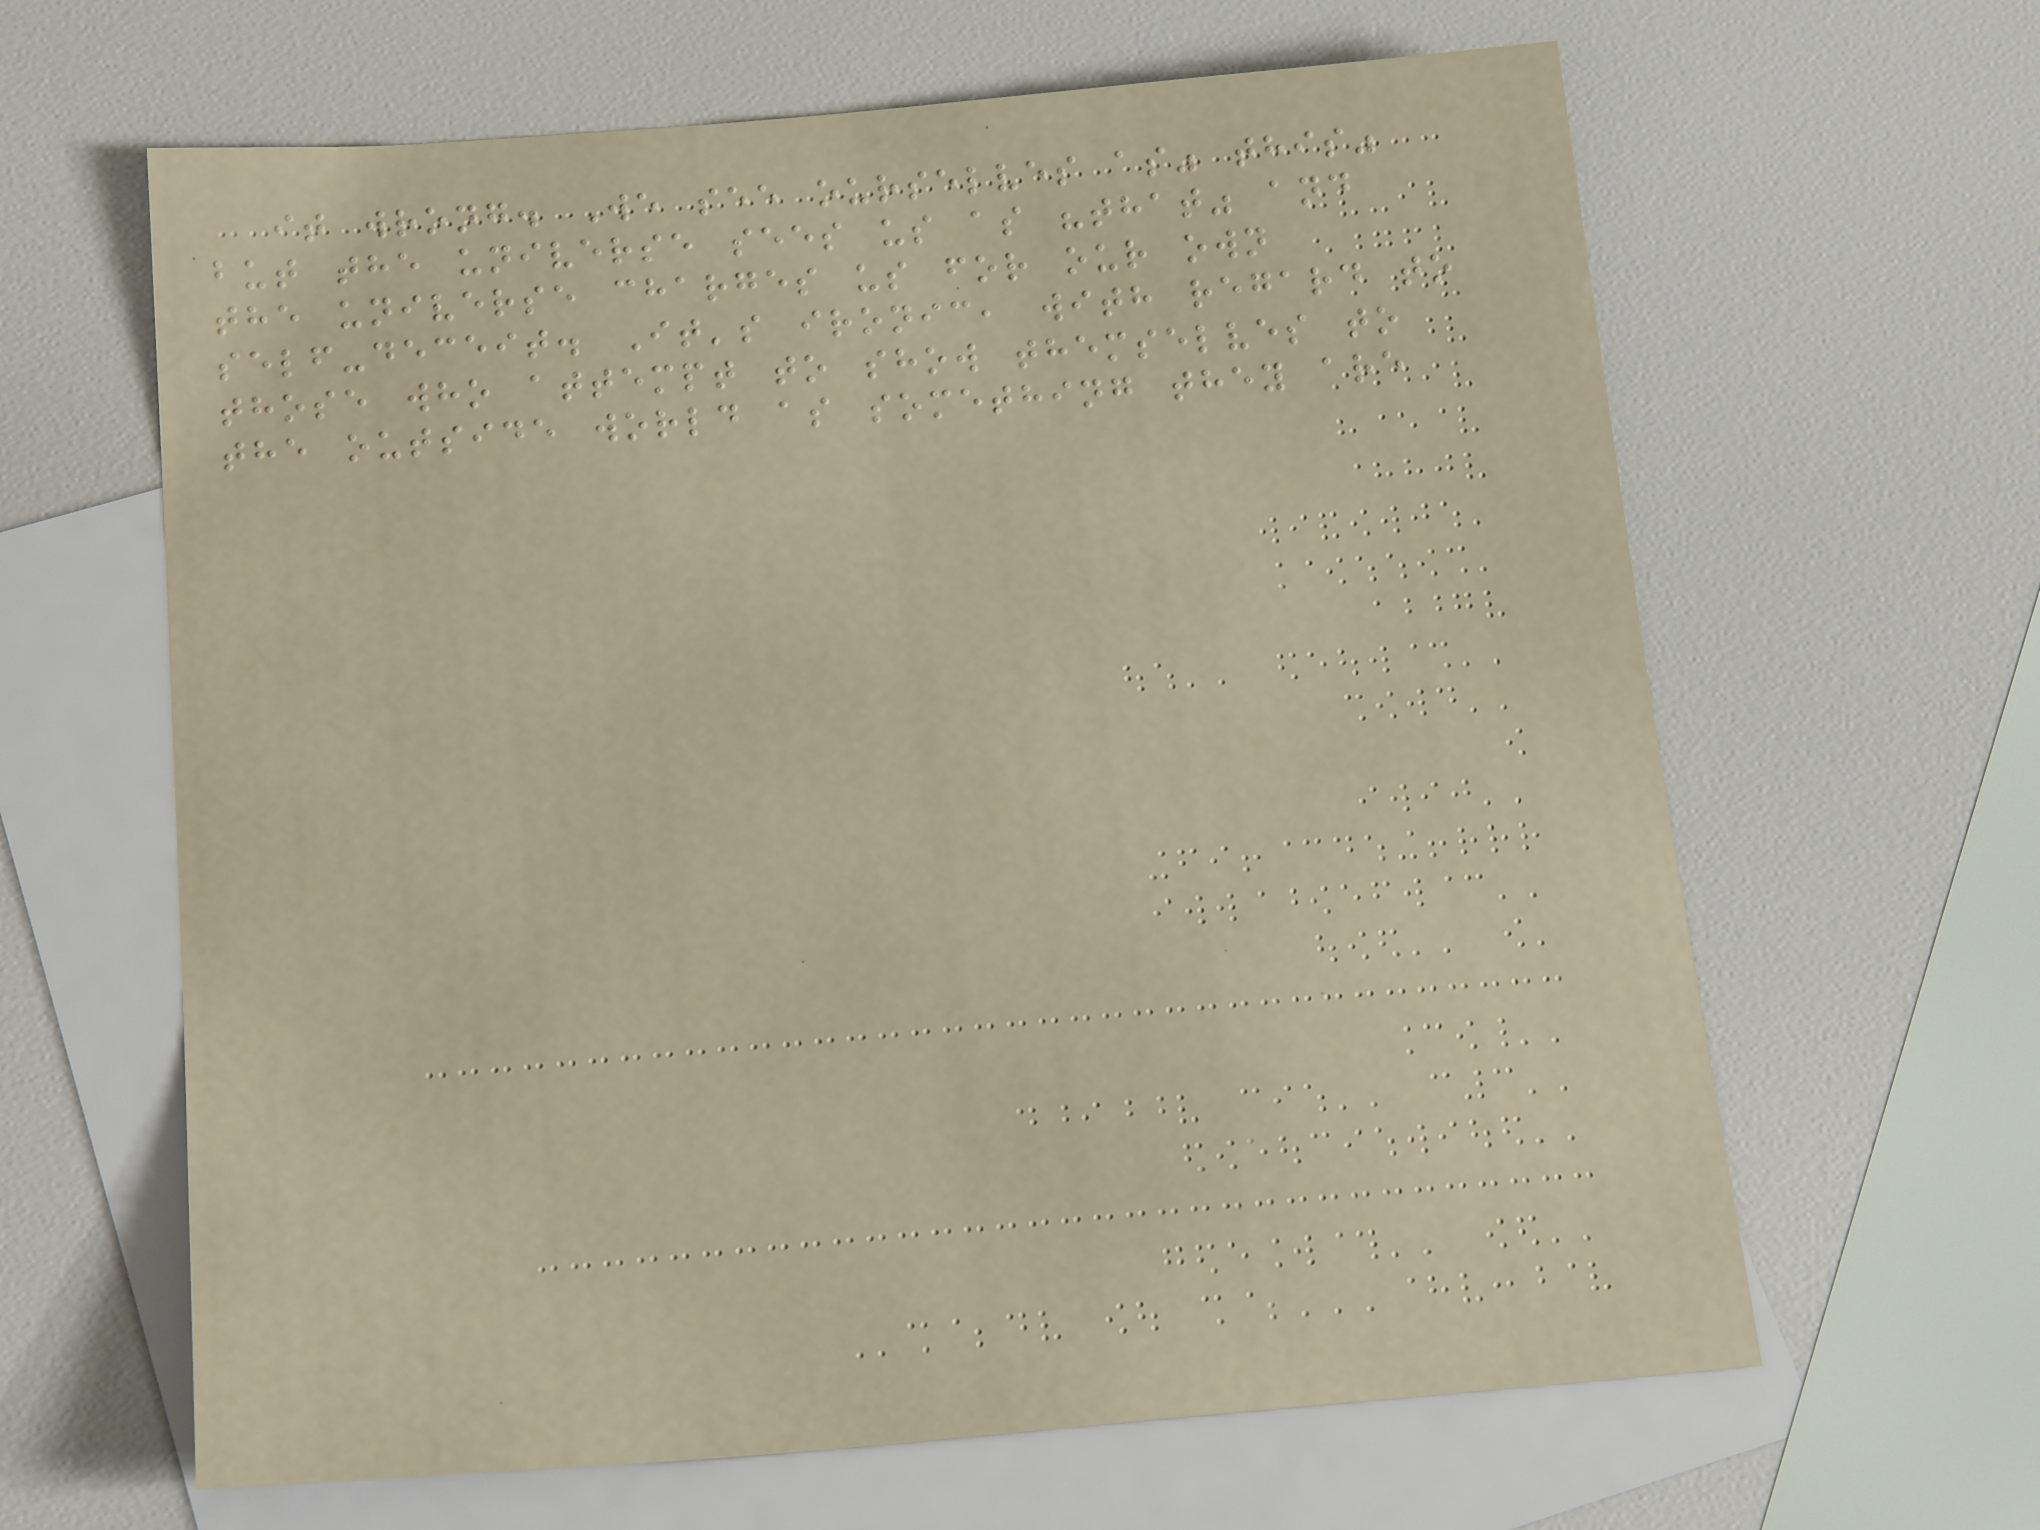it wrong. We see ourselves as" this"
but the universe sees us as "that" and
the universe charges us for our own
self-deceit. It's ironic, with regard to
those who attempt to show themselves to
the outside world as something they are
